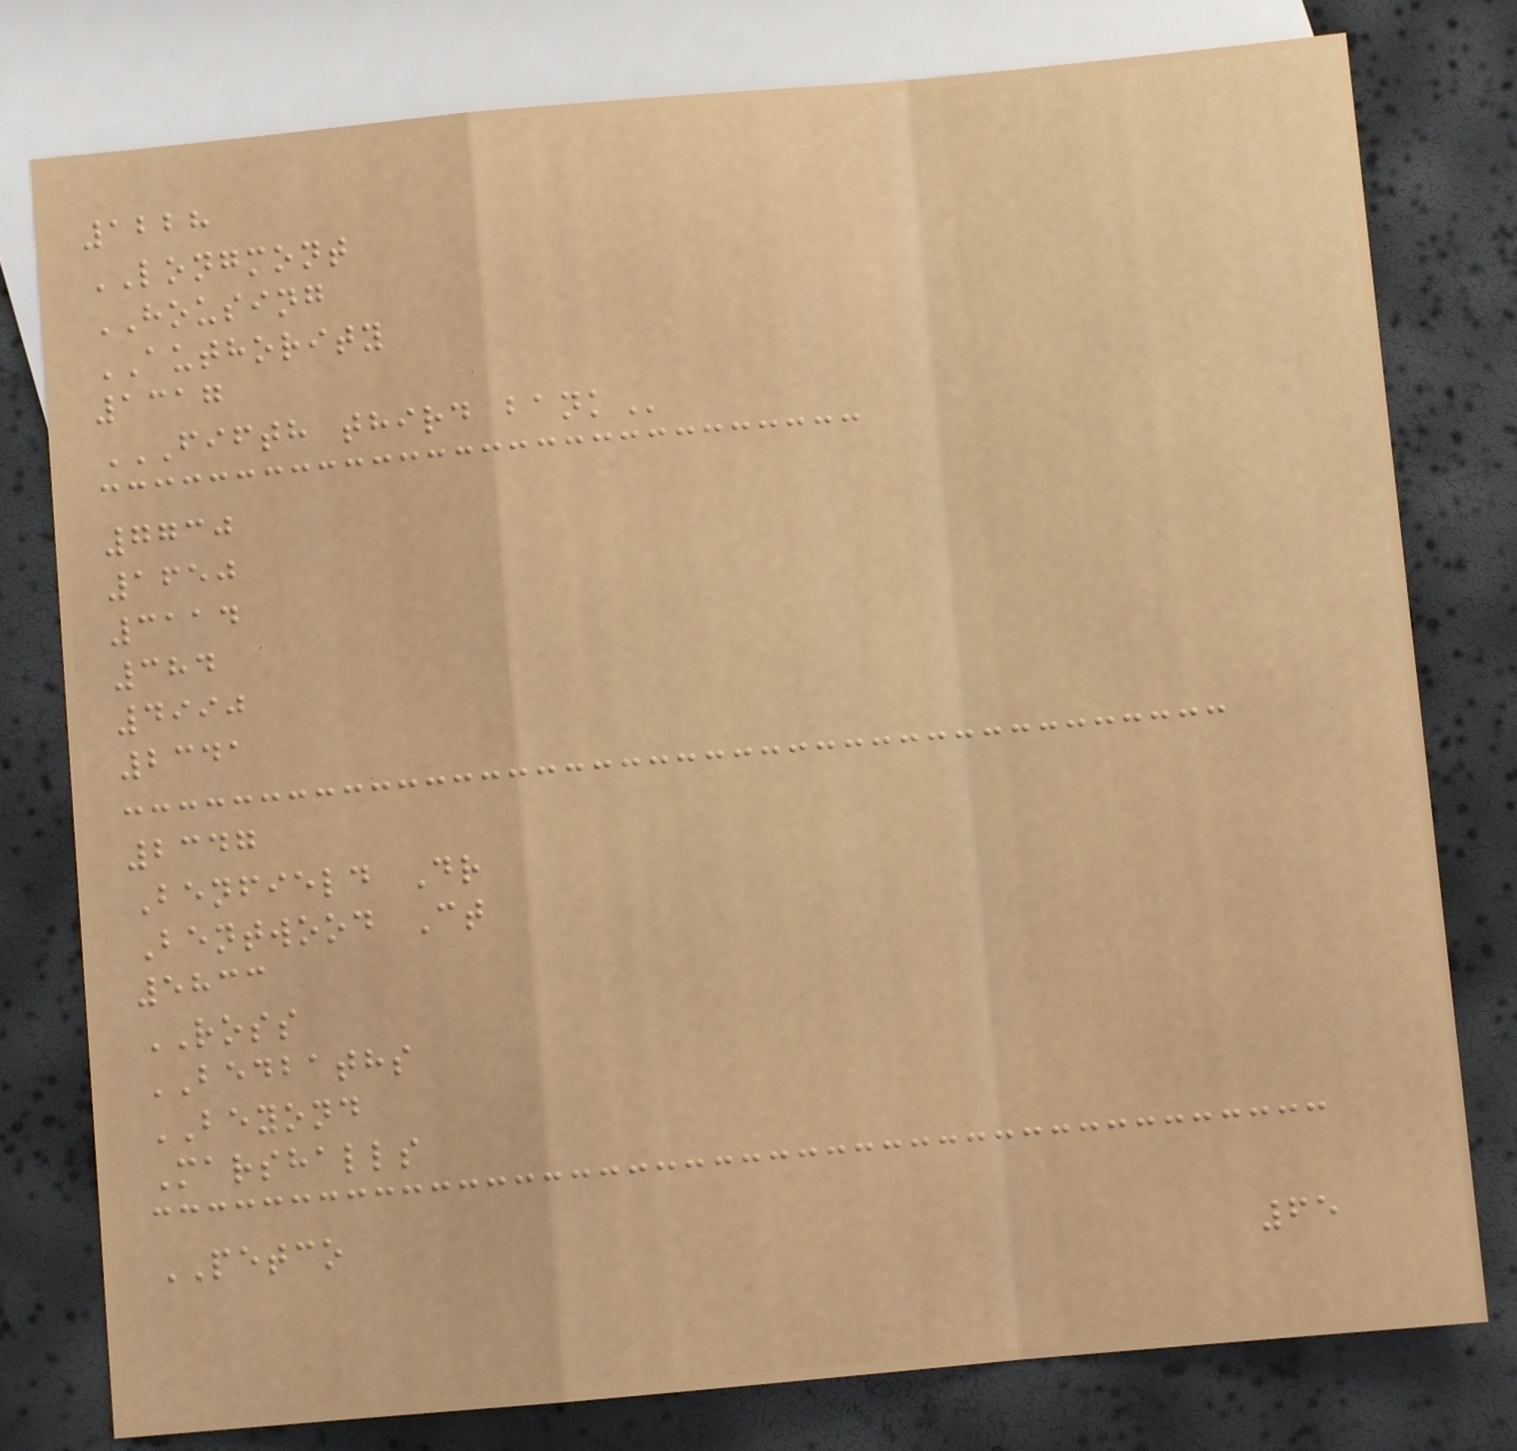1228
LONGMONT
HOUSING
AUTHORITY
1317
FIFTH THIRD BANK
7730
1650
3114
384
4990
2341
2347
Benfield Dr
Bentwood Ct
5833
ROSS
BEDBATHS
BEYOND
Marshalls
PETCO
65
